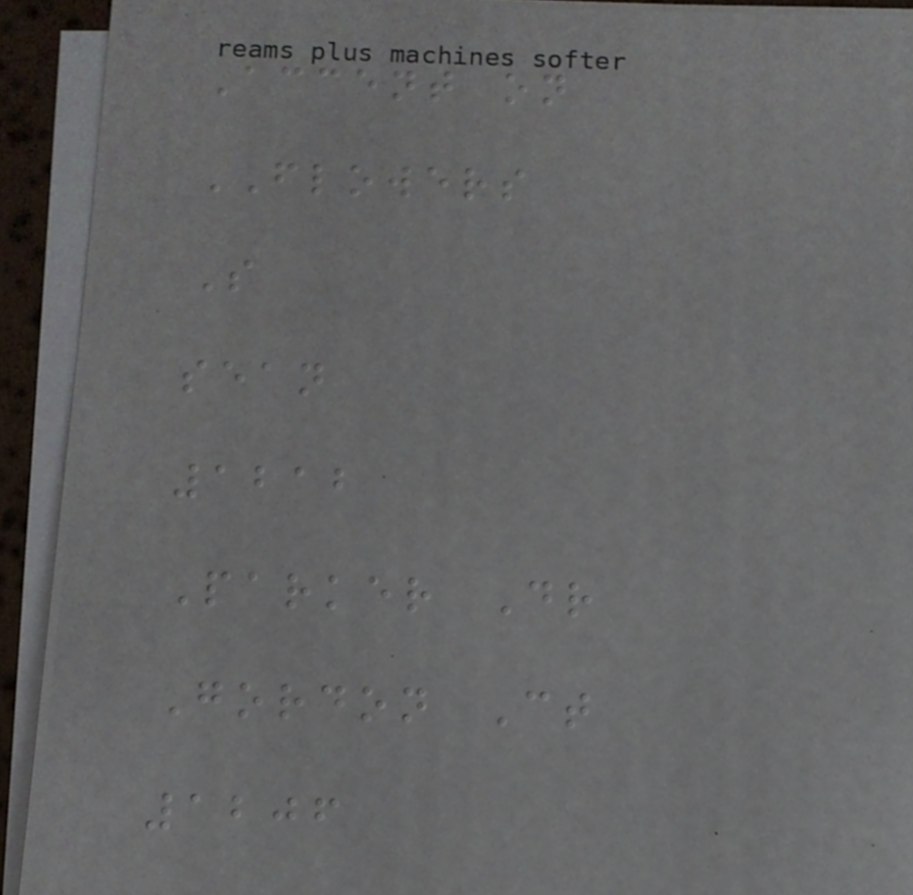Accent on
FLOWERS
S
sean
1212
Parker Dr
Gordon Ct
1206
